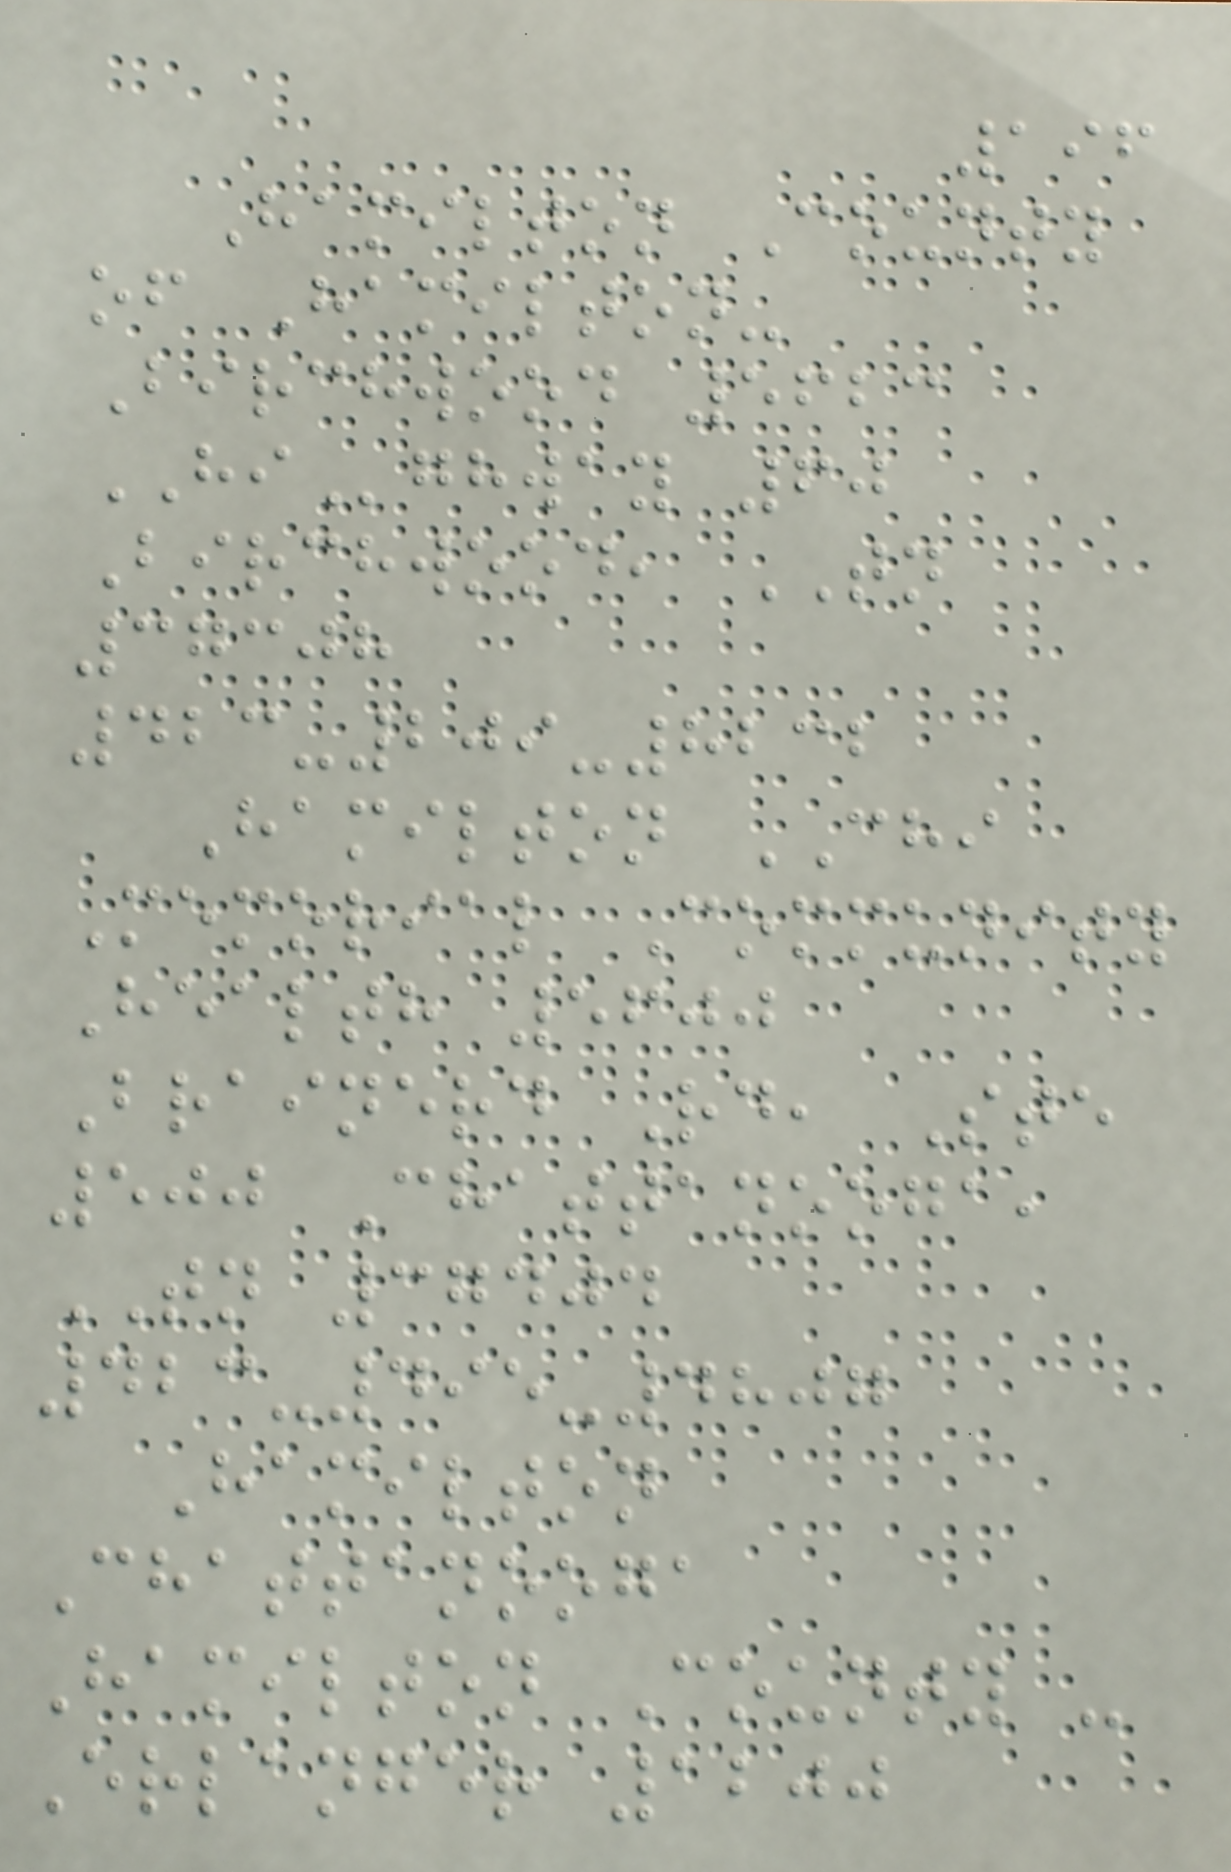196
Hamilton County
of Hamilton-
Birchwood 5623
HIghway 60
Birchwood, TN
37308
423-209-8232
Hamilton CHI
Memorial Community
Health 5600
Brainerd Rd, Ste
500 Chattanooga,
TN 37404
423-495-4807
Hamilton
Chattanooga
Hamilton County -
Erlanger 1200
